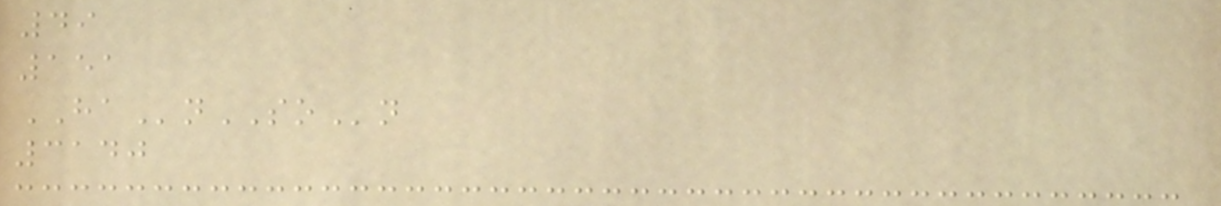49
151
HAnSOn
3140
